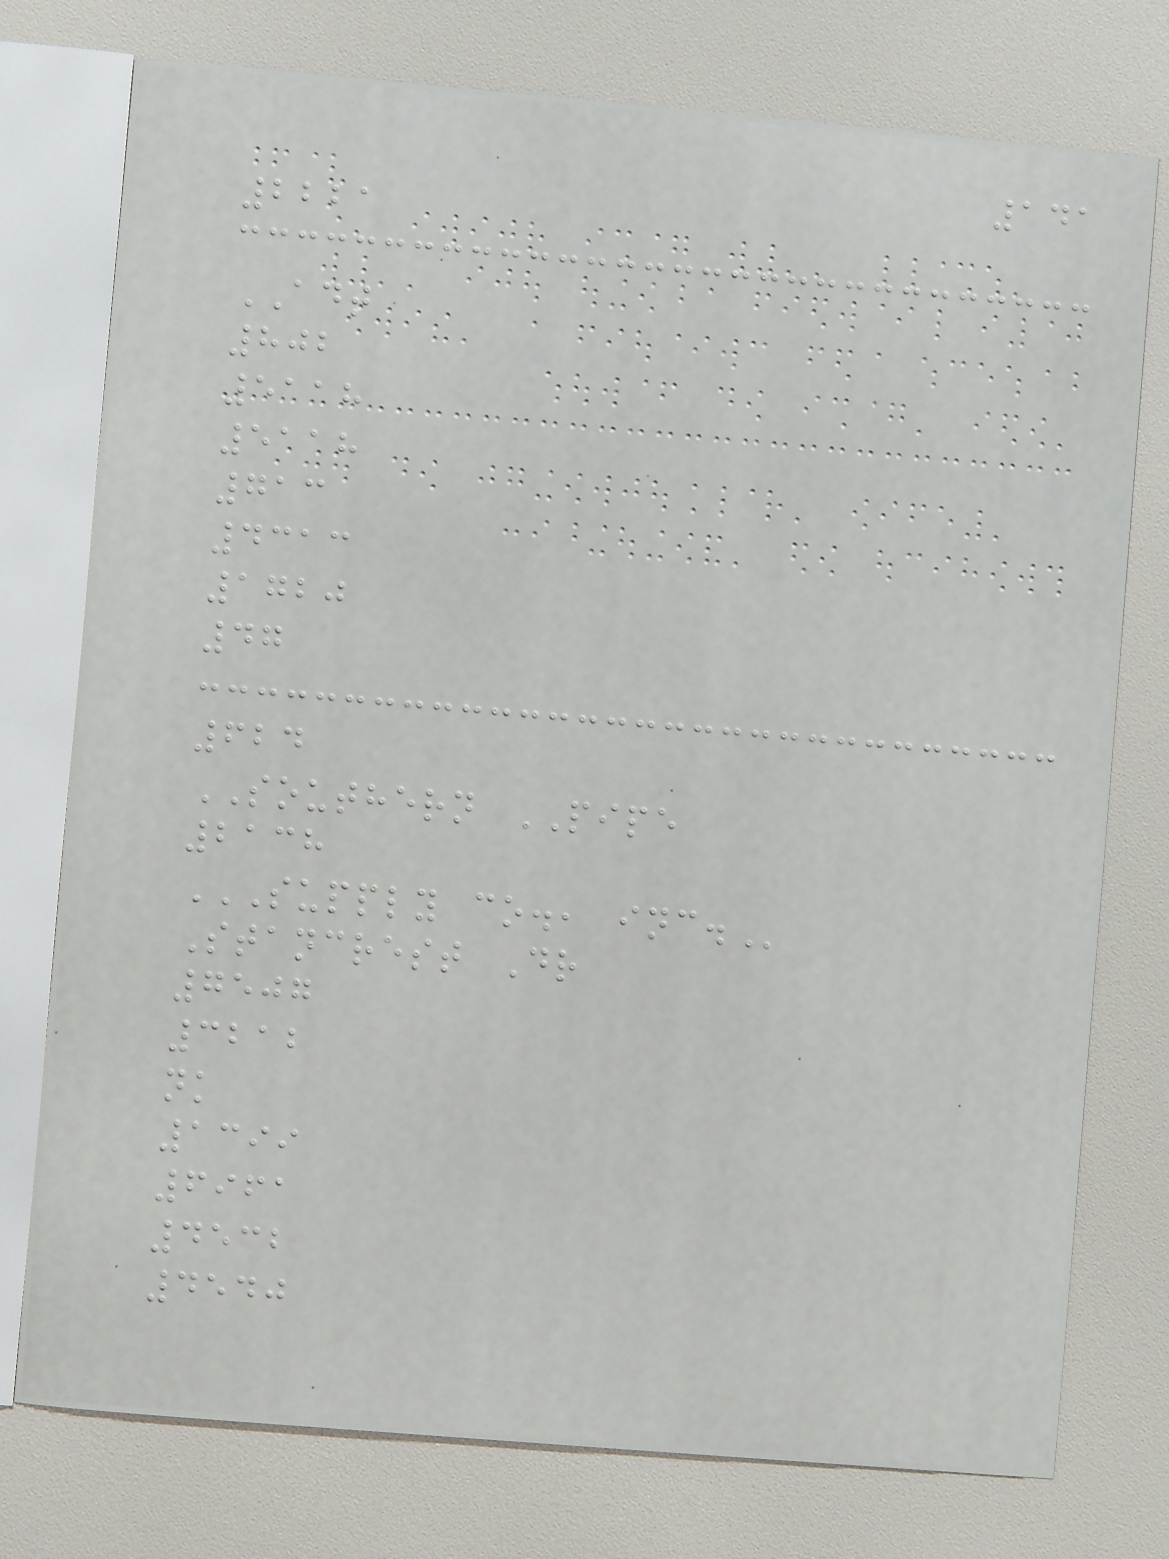141
2221
ADT
802
5118
5118
713
4313
1720
47
624
SOUTHERN PIPE
2138
SUPPLY CO., INC.
Stancrest Dr
7507
3212
nk
1399
6961
4532
4540
